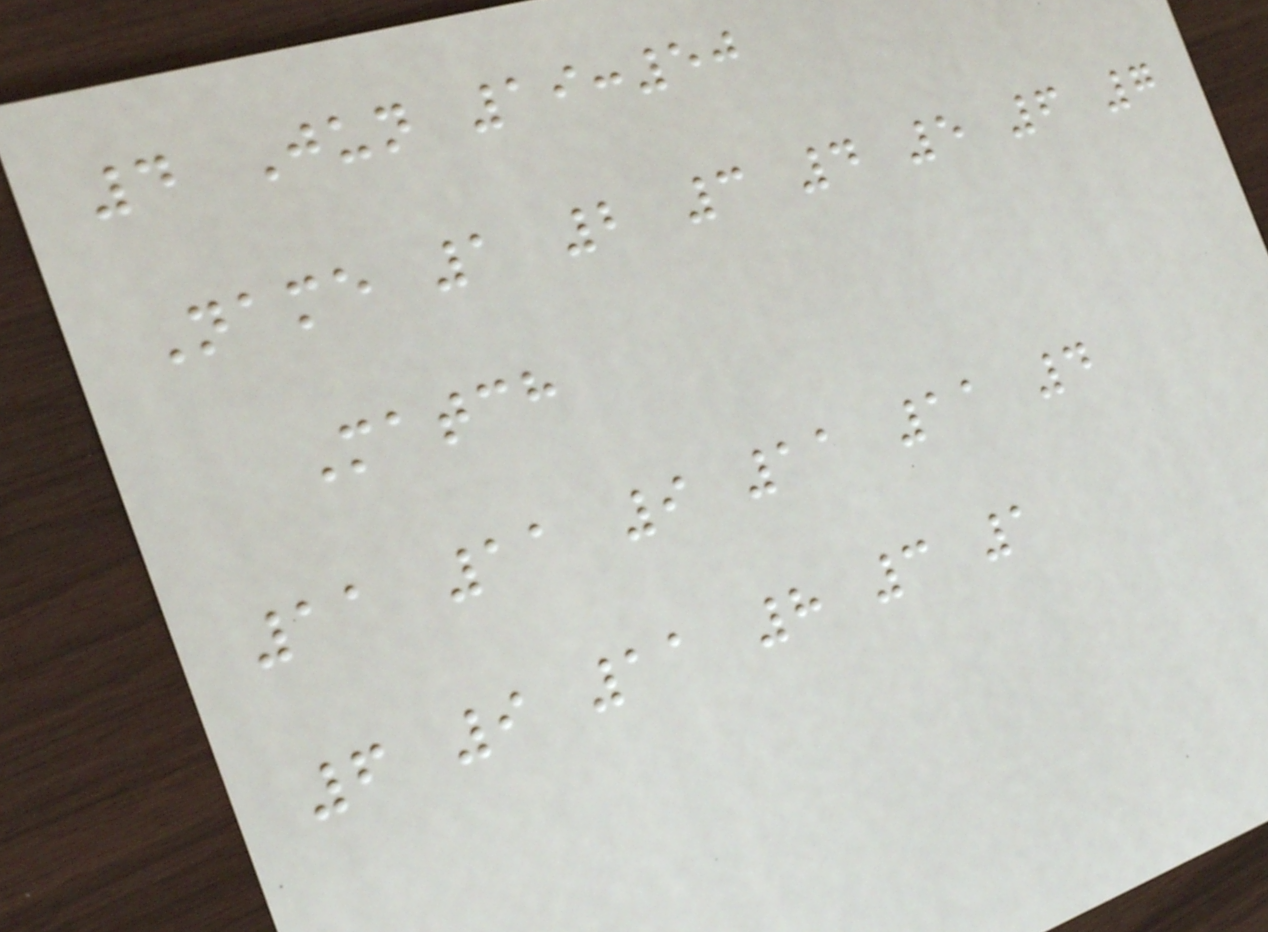4 Jun 19:50
Name 1 2 3 4 5 6 7
Match
11 11 9 11 11 4
6 9 11 8 3 1
